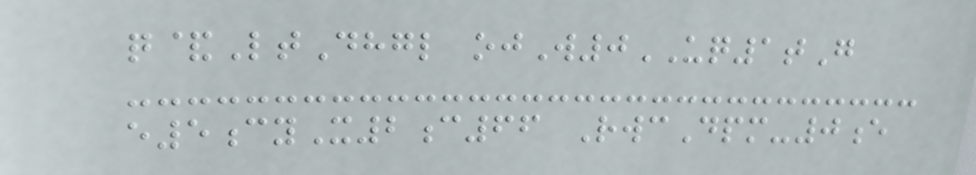q&LtDhgl ojW0UQ1tG
e5cyX2c66 RwcDpm-0e
